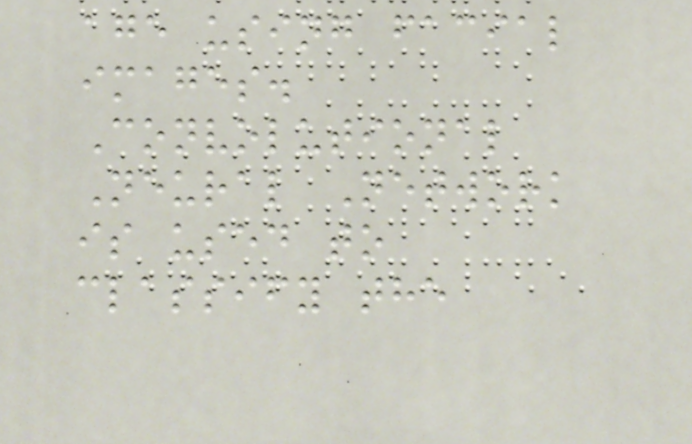age using facial
images.
Convolutional
Neural Network
is used to
classify the
